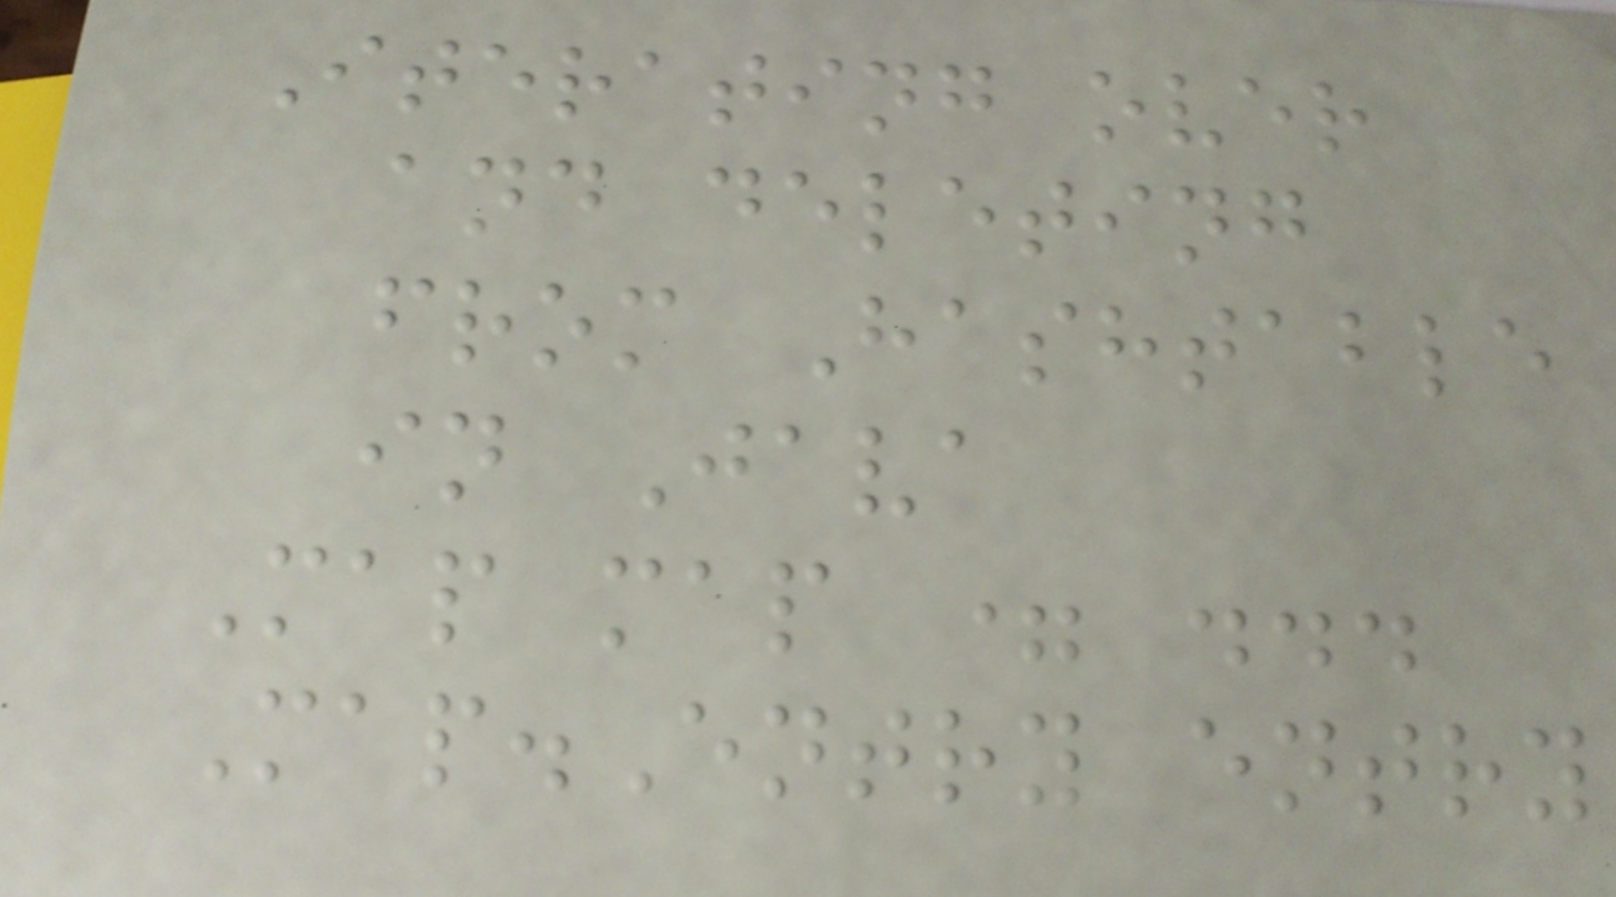Iterating over
and deleting
from Hashtable
in Java
Map map = ...
Map.Entry entry
